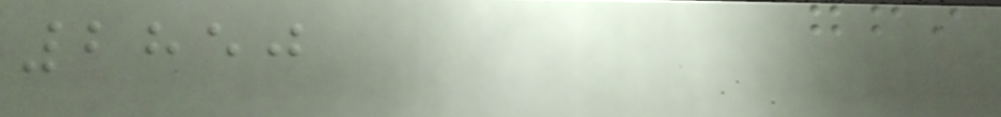2850
